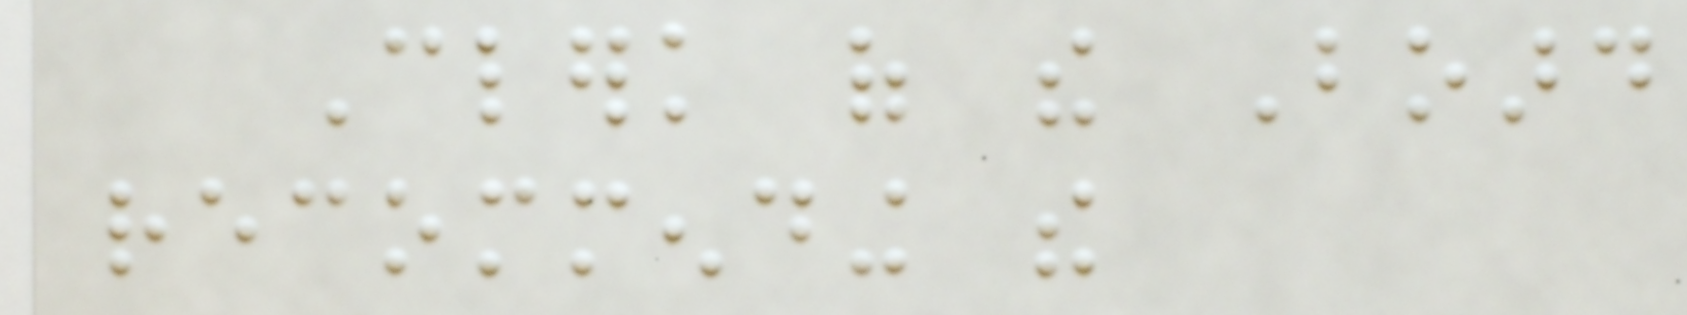Clerk of the Board
recommending the
